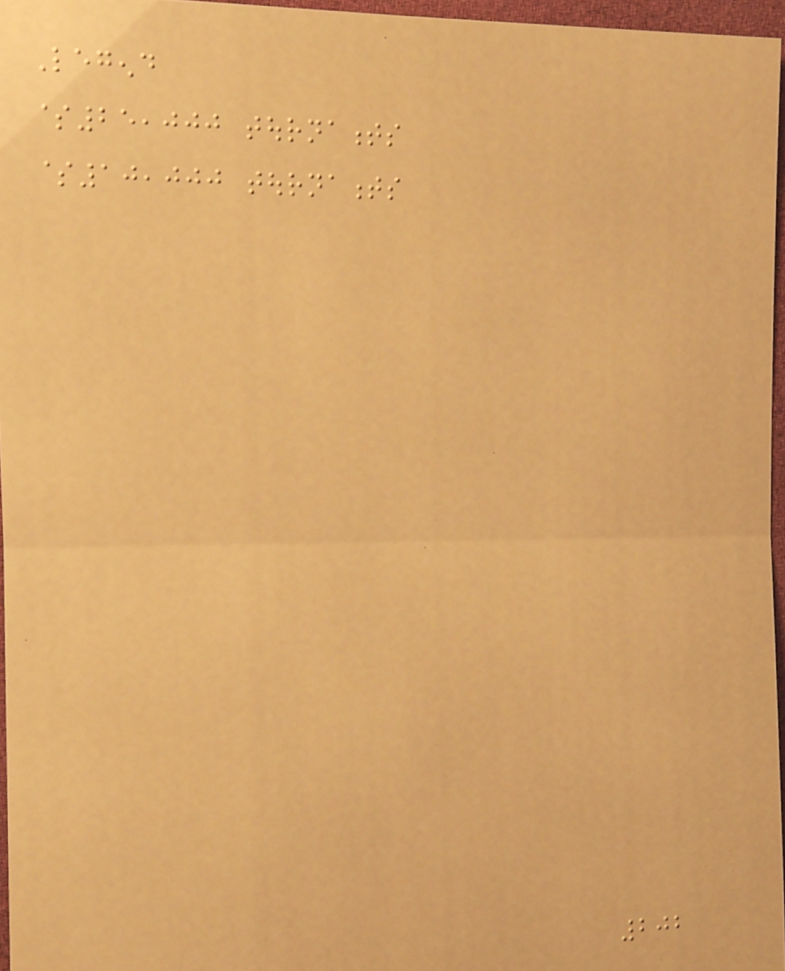Legend
$25,000 tournaments
$10,000 tournaments
202
